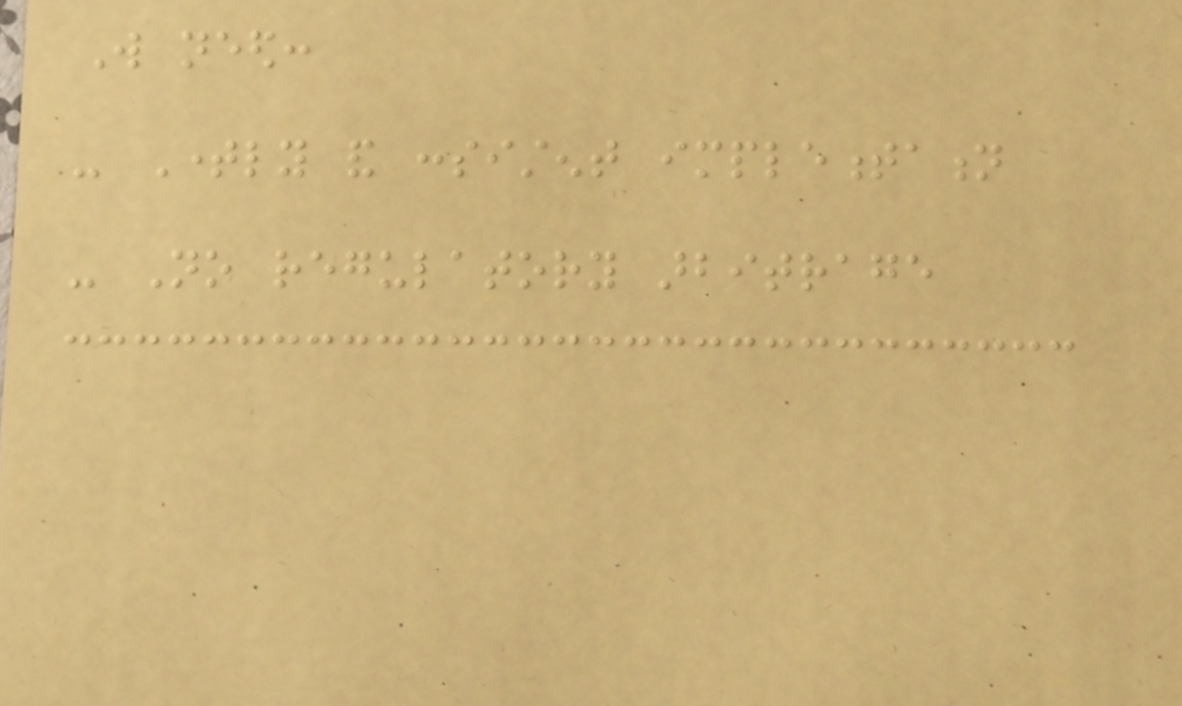Will need:
- Timely and consistent implementation
- No regulatory arbitrage
